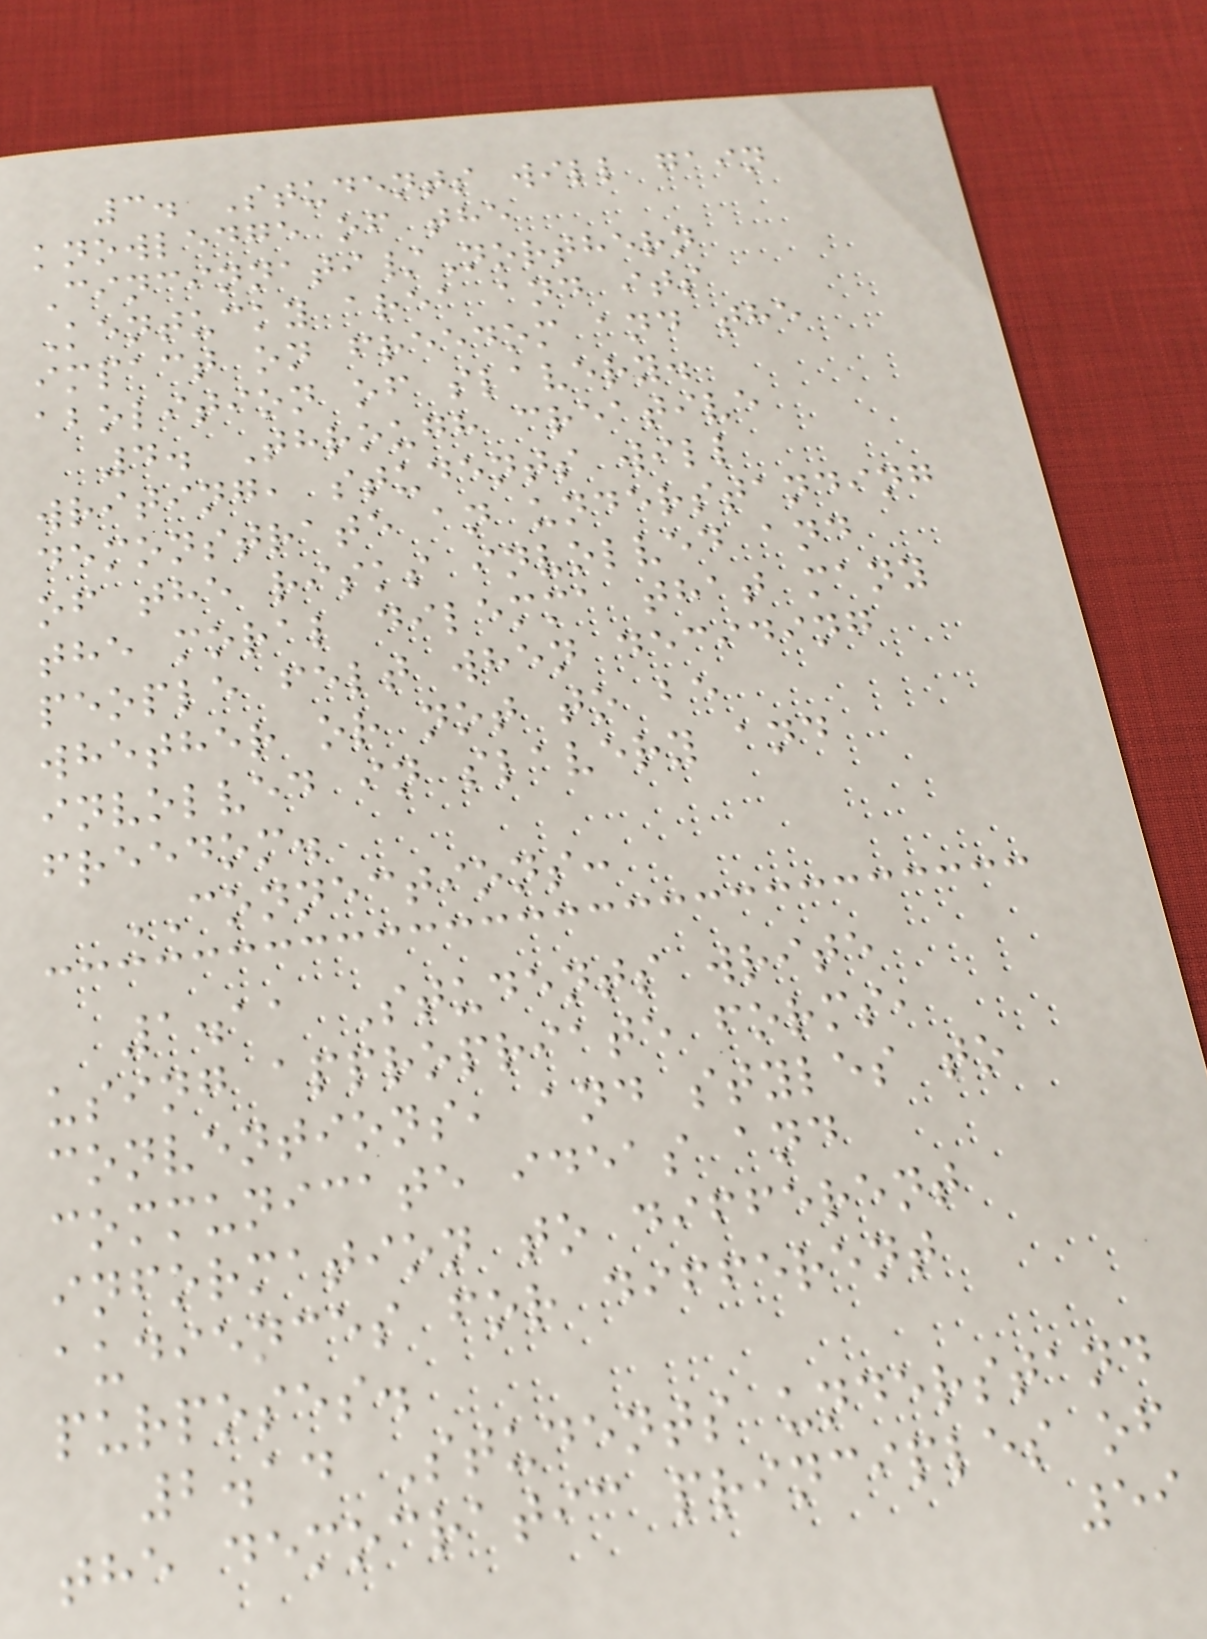3. Students will gain
knowledge of the
Cincinnati/Northern
Kentucky area and its
impact on freedom and the
abolition of slavery.
4. Through creative
writing, students will
demonstrate an understanding
of the risks involved and
the moral dilemma that many
people felt when deciding
whether or not to be
involved in slavery and
freedom.
CONNECTIONS:
1.11 Students write
using appropriate forms,
conventions, and styles to
communicate ideas and
information to different
audiences for different
purposes.
2.14 Students understand
the democratic principles of
59
